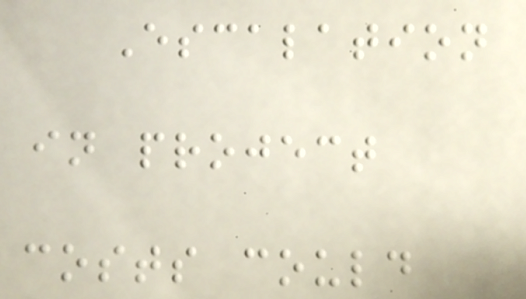Escalation
in project
costs could
